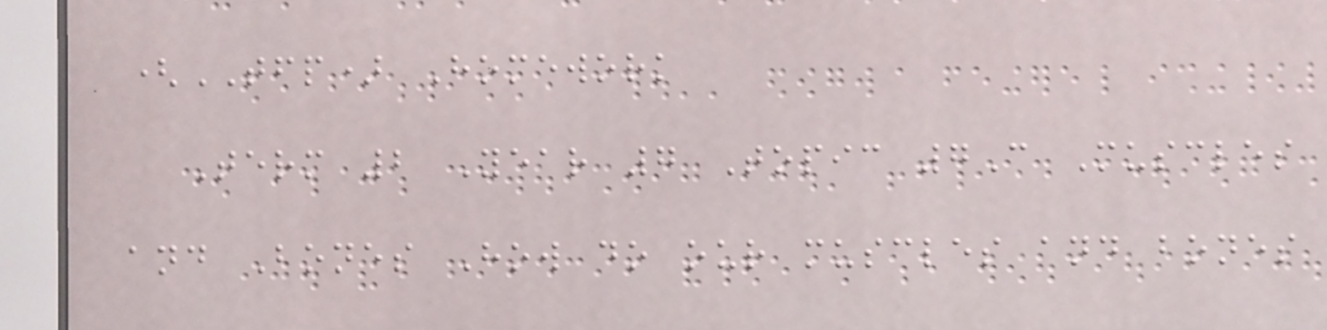(TFP) Homework
Term 2 Year 7 Topic 7C Muscles
and Bones How do our muscles and bones
